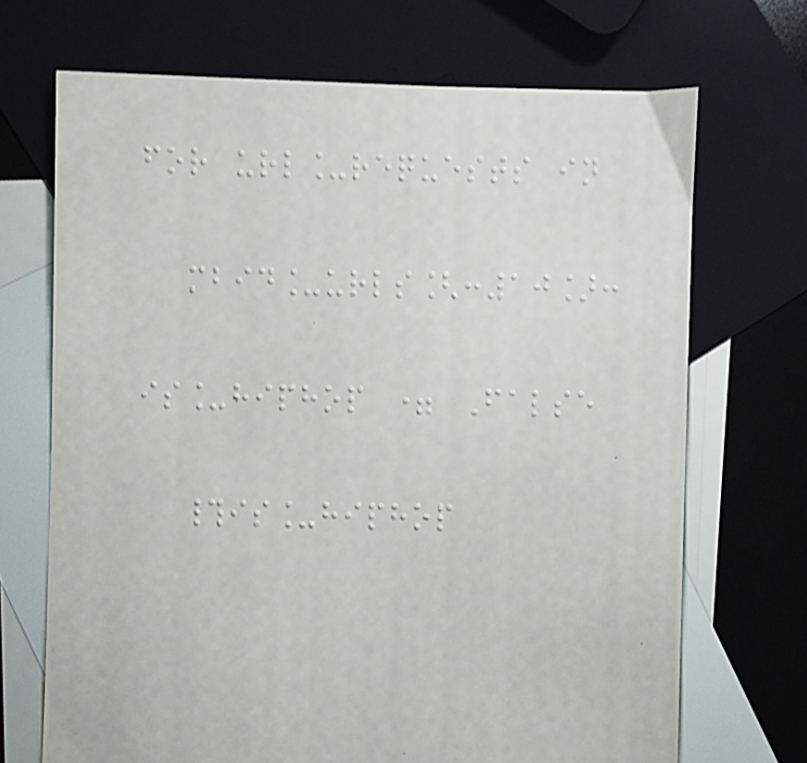for url_requests in
mbid_urls[:10]:
is_hiphop = False
#is_hiphop
